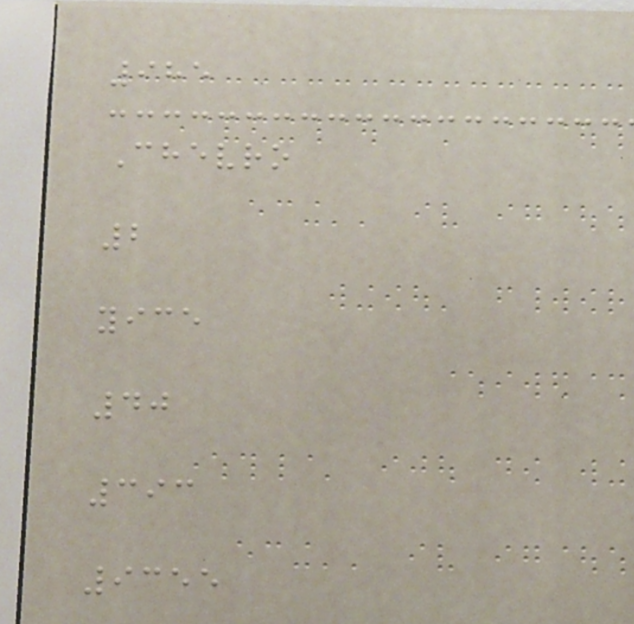985
Chevro
2
yice
40
393
9355
